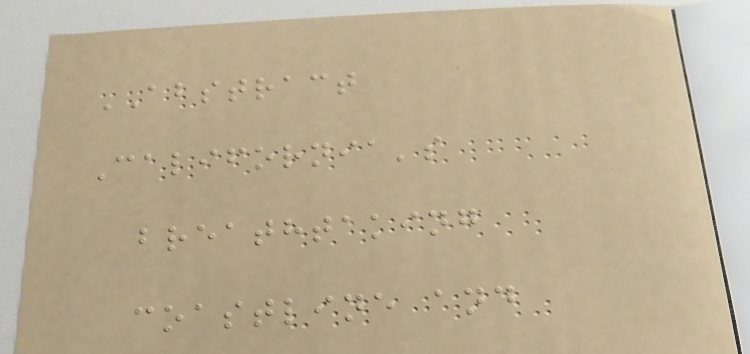ABSTRACT
California's
breathtaking
coastline and
